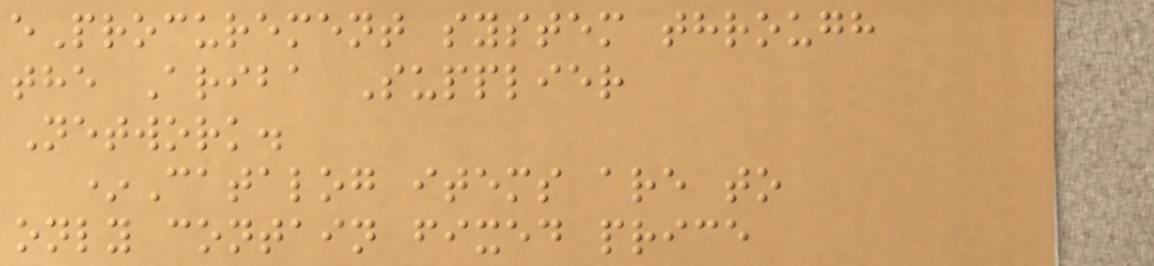eProcurement system through
the Ariba Supplier
Network.
*Catalog items are to
only contain fixed price
